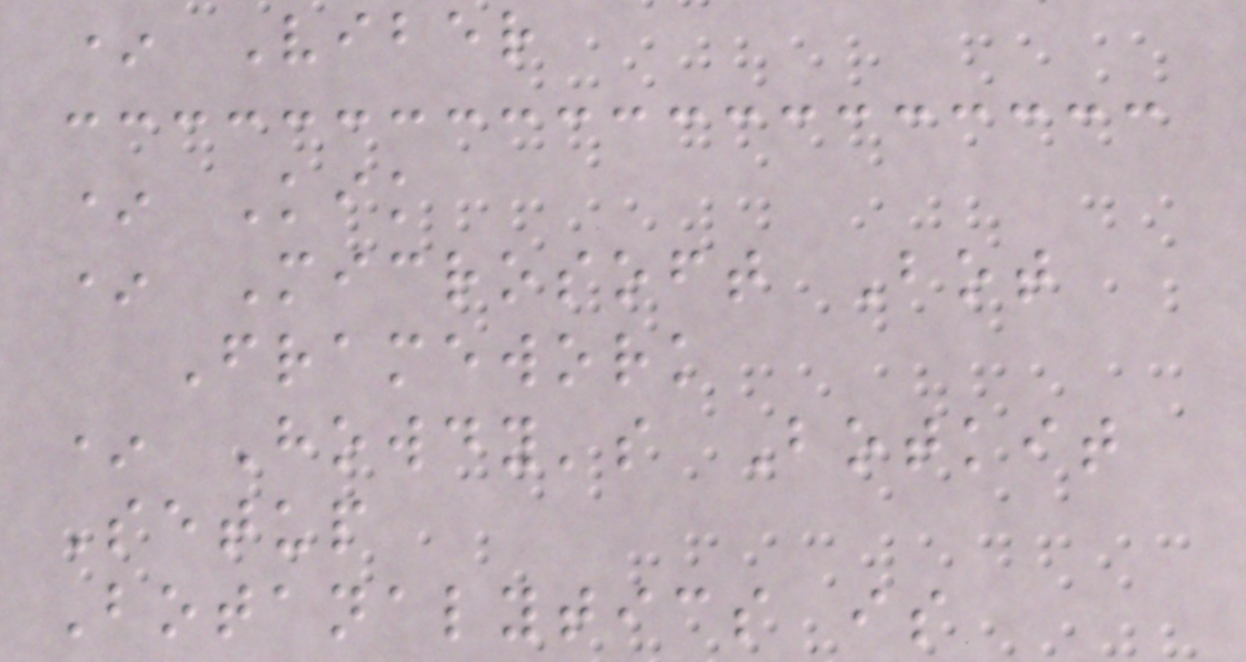* Viber
* Kik
* Microsoft Bot
Framework
* Howdy's Botkit
Setup
Botanalytics is
